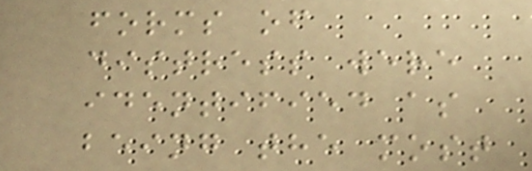forms of
distress were
identified as
being the most
